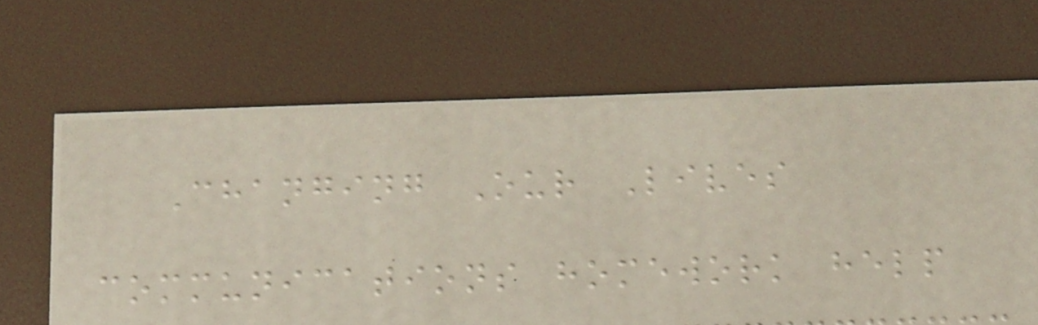Changing Our Lives
communications homework help
